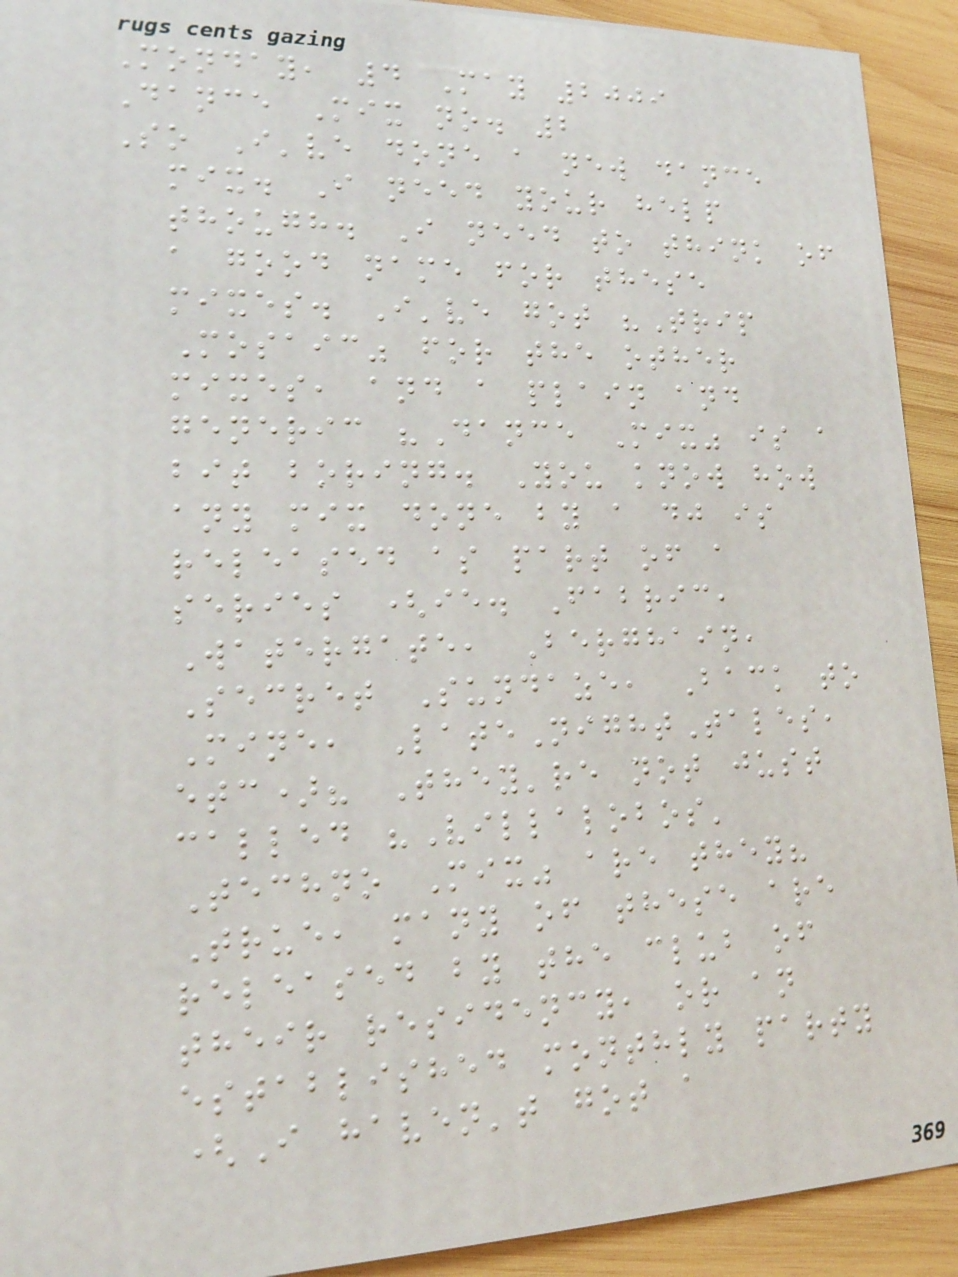Monday, 4 May 2009
Dance Mix no. 2
So I've done a new dance
mix. I need your help
though. I need to think of
a good name for these
mixes. I've got "Trip
Mosaic" for the other
mixes, and a plain and
generic "Dance Mix" is a
bit boring. You know how
any mix done by a dj is
released as part of a
series (ie. Fabric,
Watergate, Berghain,
Secret Sundaze, Back to
Mine, LateNightTales,
etc)? They're not just
called "Villalobos'
Techno Mix" are they?
True, many of these are
released by the club of
their residency, or an
established monthly party
(I haven't got a
